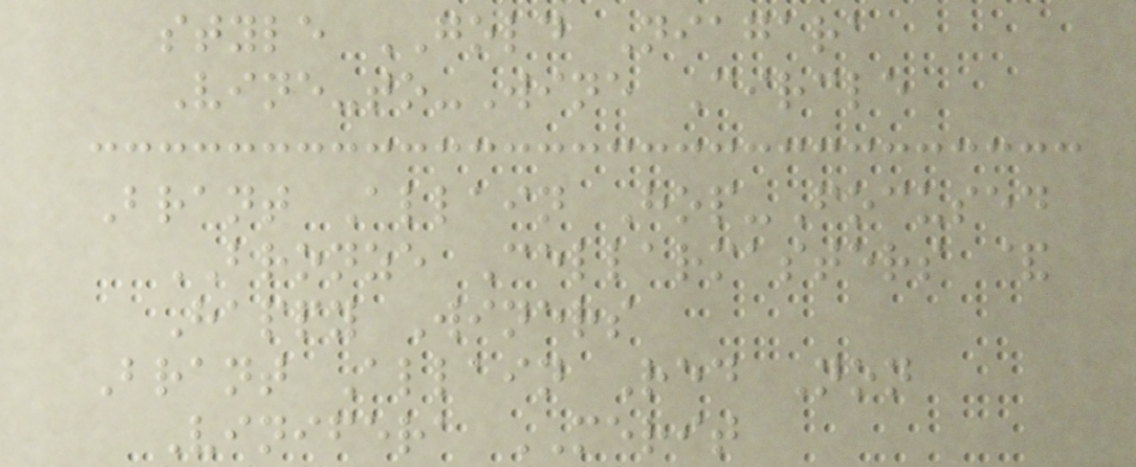style GOLD Niagara
Vine-to-Wine Circle
Brant Allain Hop-Focused
BRONZE Cellarmasters &
Happy Winers
Brant Allain Red Non
Vinifera MERIT
